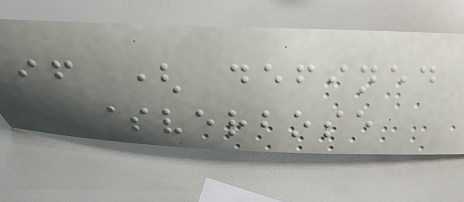if ( defined
$verbose
